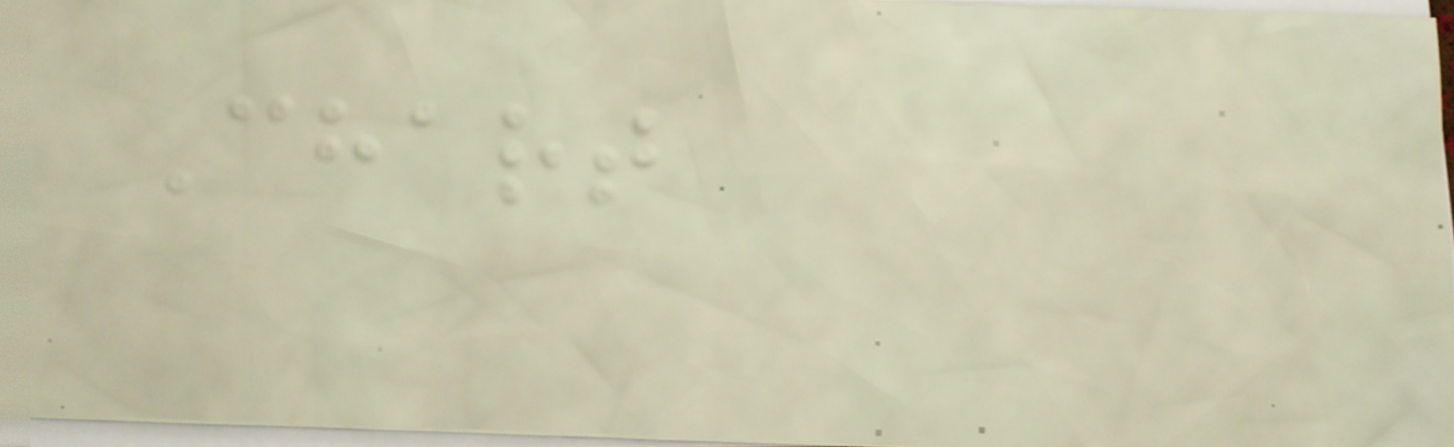Chart
